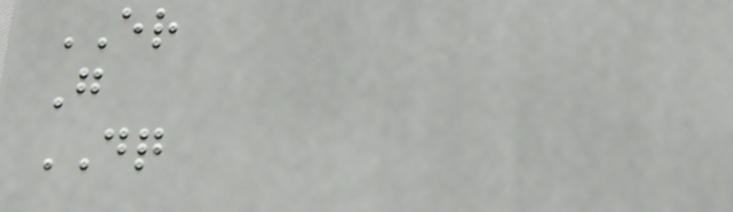ER
G
DQ
